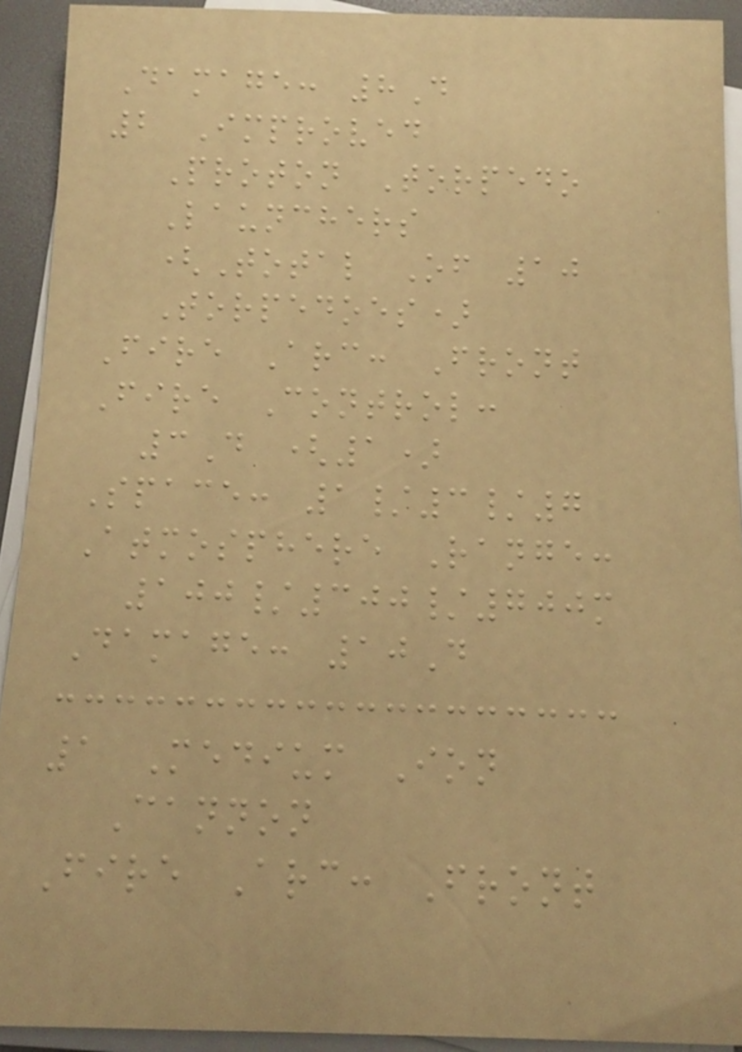Damage: 8D
2 Improved
Proton Torpedo
Launchers
(Total Of 10
Torpedoes)
Fire Arc: Front
Fire Control:
3D (1)
Space: 1/3/7
Atmosphere Range:
100/300/700m
Damage: 10D
1 Medium Ion
Cannon
Fire Arc: Front
